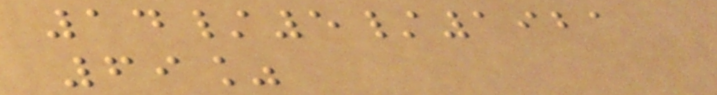14/5/1921
69%
